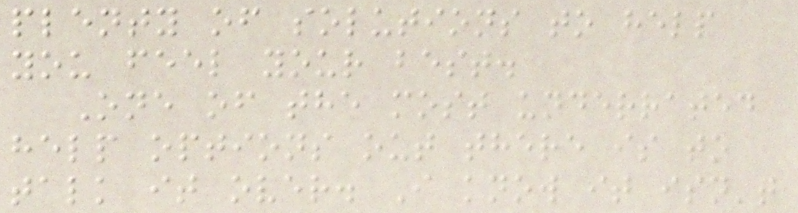plenty of solutions to help
you feel your best.
One of the most underrated
help options out there is to
talk it over. I know it isn't
